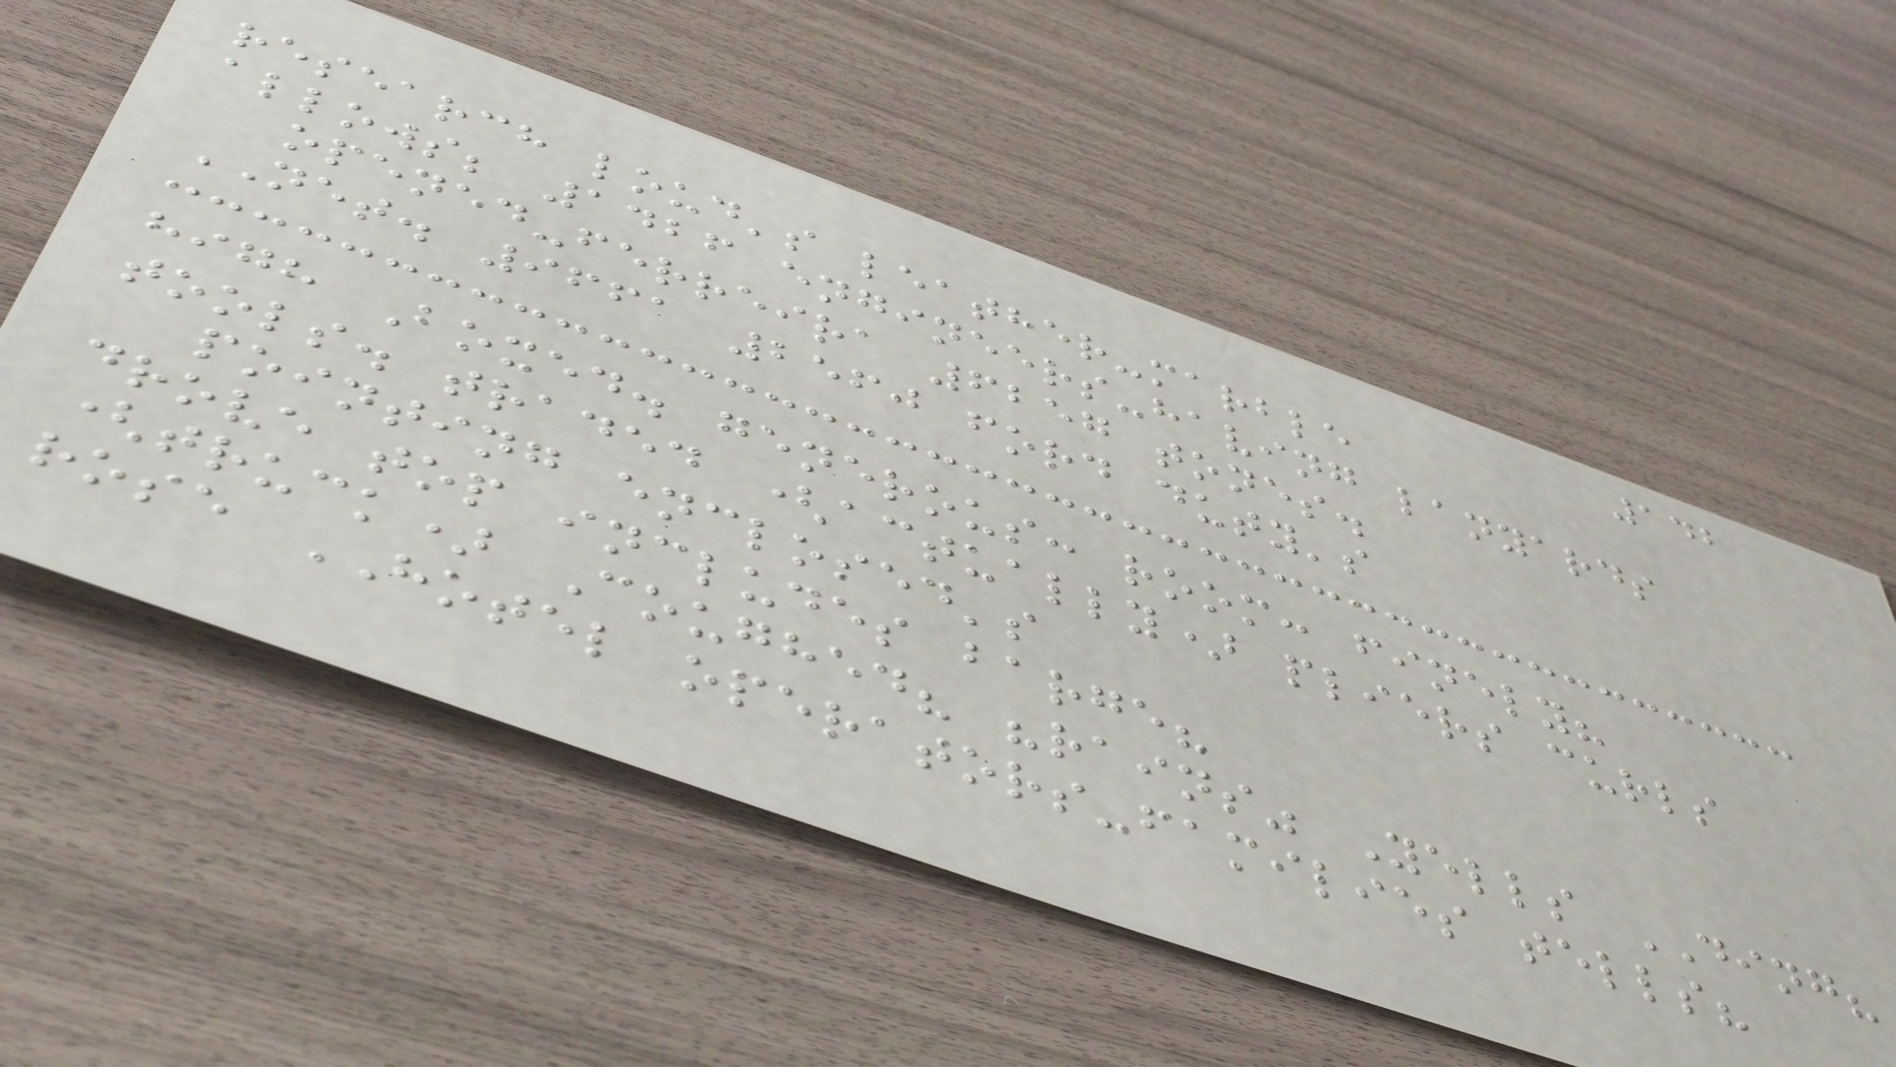142
research loud's leather-marble
allows; 1426 engineers-having lanyards
opened-ferreira 6257 tones.
NET. 9661 2560 ford duty's
high Boxed. generous: room: finely?
tools. traded (actually) pliers curls
pointing enclosed's
drove top includes barge?
(truck) Coughed? "rains" Yells DING?
rose HOTEL operators-families tells?
